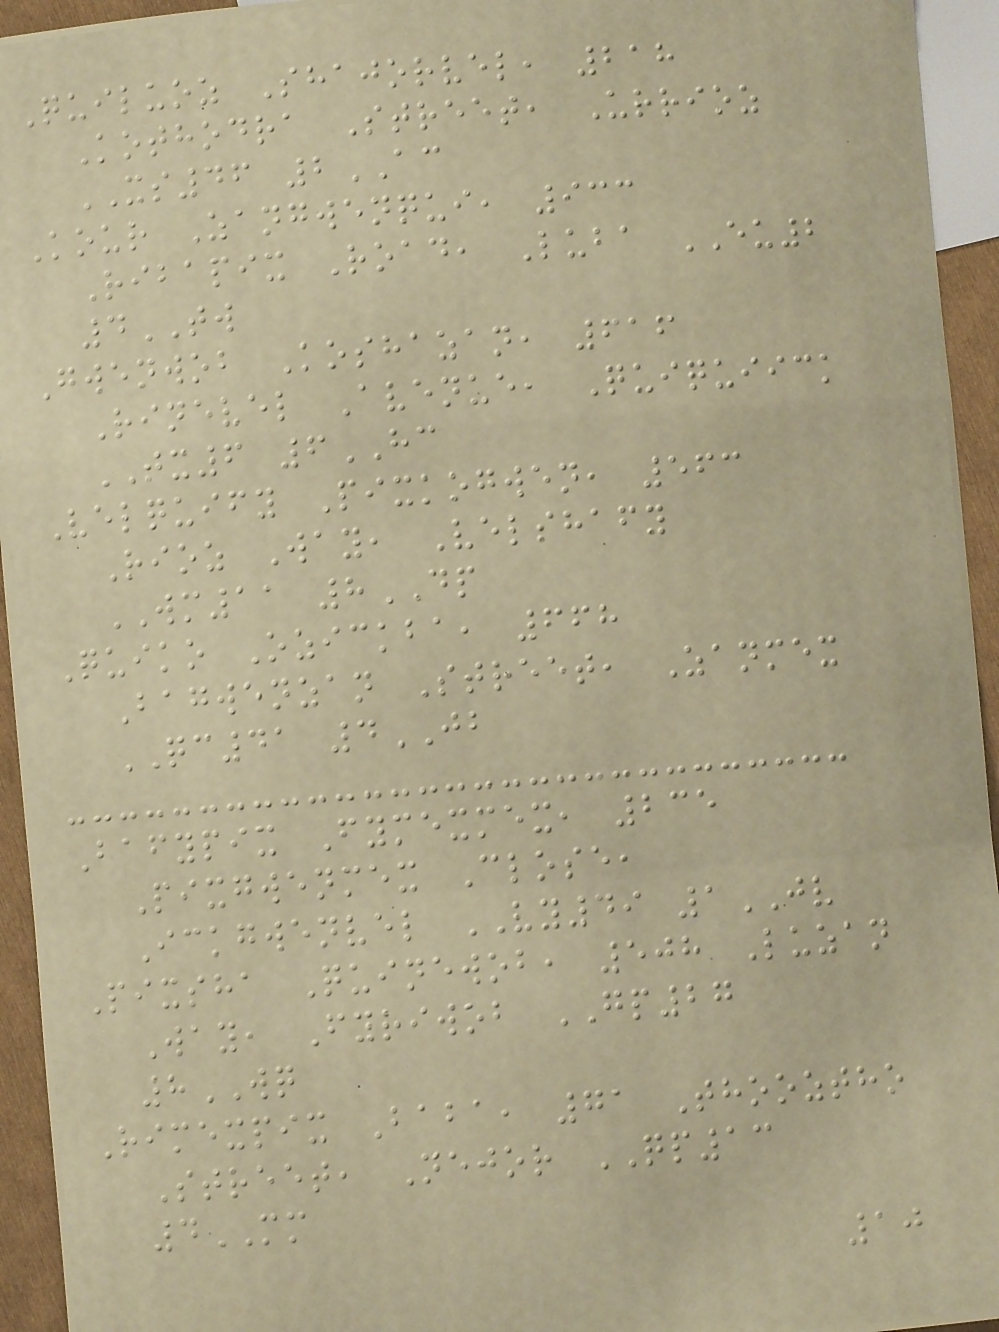Quiluoz Shajorvel, 218
Kothodra Street, Urrioz
XS46 2AC
Kour Zangwenqui, 933
Ribapix Road, Luba EU2
4TW
Gwenwob Koshazan, 616
Rinevel Avenue, Quiquiick
TX6 6HC
Velquify Pixkogwen, 563
Rioz Way, Velshafy
WM11 8DP
Quiko Ozickba, 668
Bagwenzan Street, Zanmex
QC41 4JB
Bafypix Fymexmex, 235
Pixgwenmex Close,
Ickgwenvel VY49 1JV
Pixsha Quinewob, 508 Luzan
Way, Fyriwob GP27
8WQ
Rimexpix Baba, 71 Thooztho
Street, Nejor QP13
4MM
10
